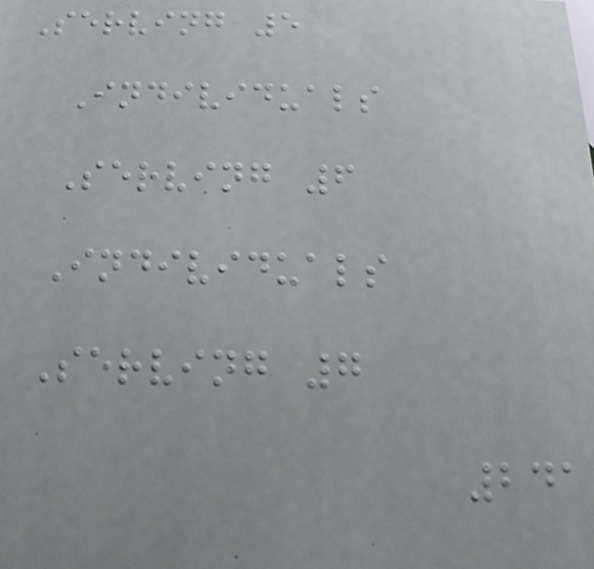Serving 5
Individuals
Serving 6
Individuals
Serving 7
241
